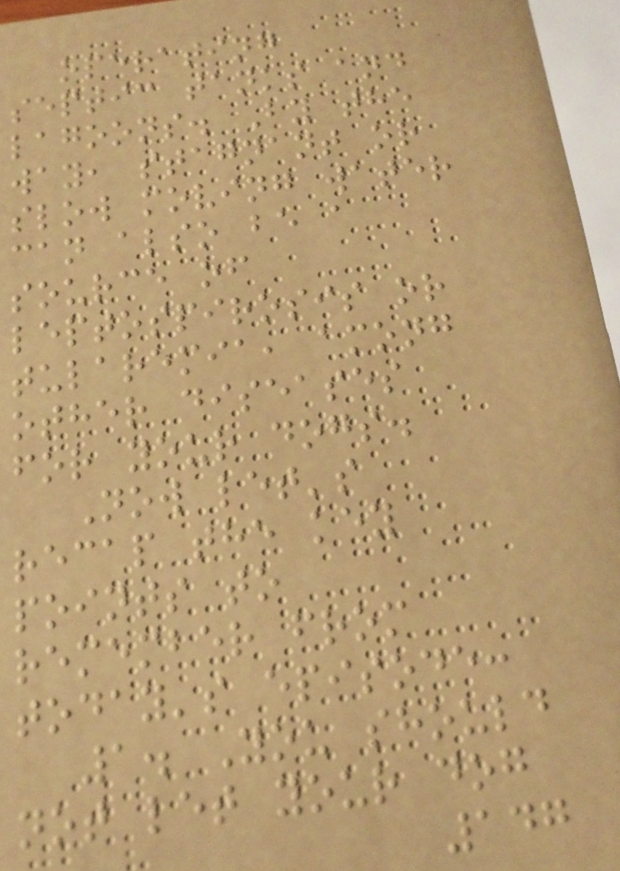operating
septic tanks and
lagoons. By the
way, stagnant or
slow moving water
can also be a
source of
leptospirosis or
tularemia, among
other diseases
for your dogs.
Now let's
recap the key
points to
remember from
today's episode:
1. You should
not let your dog
147
